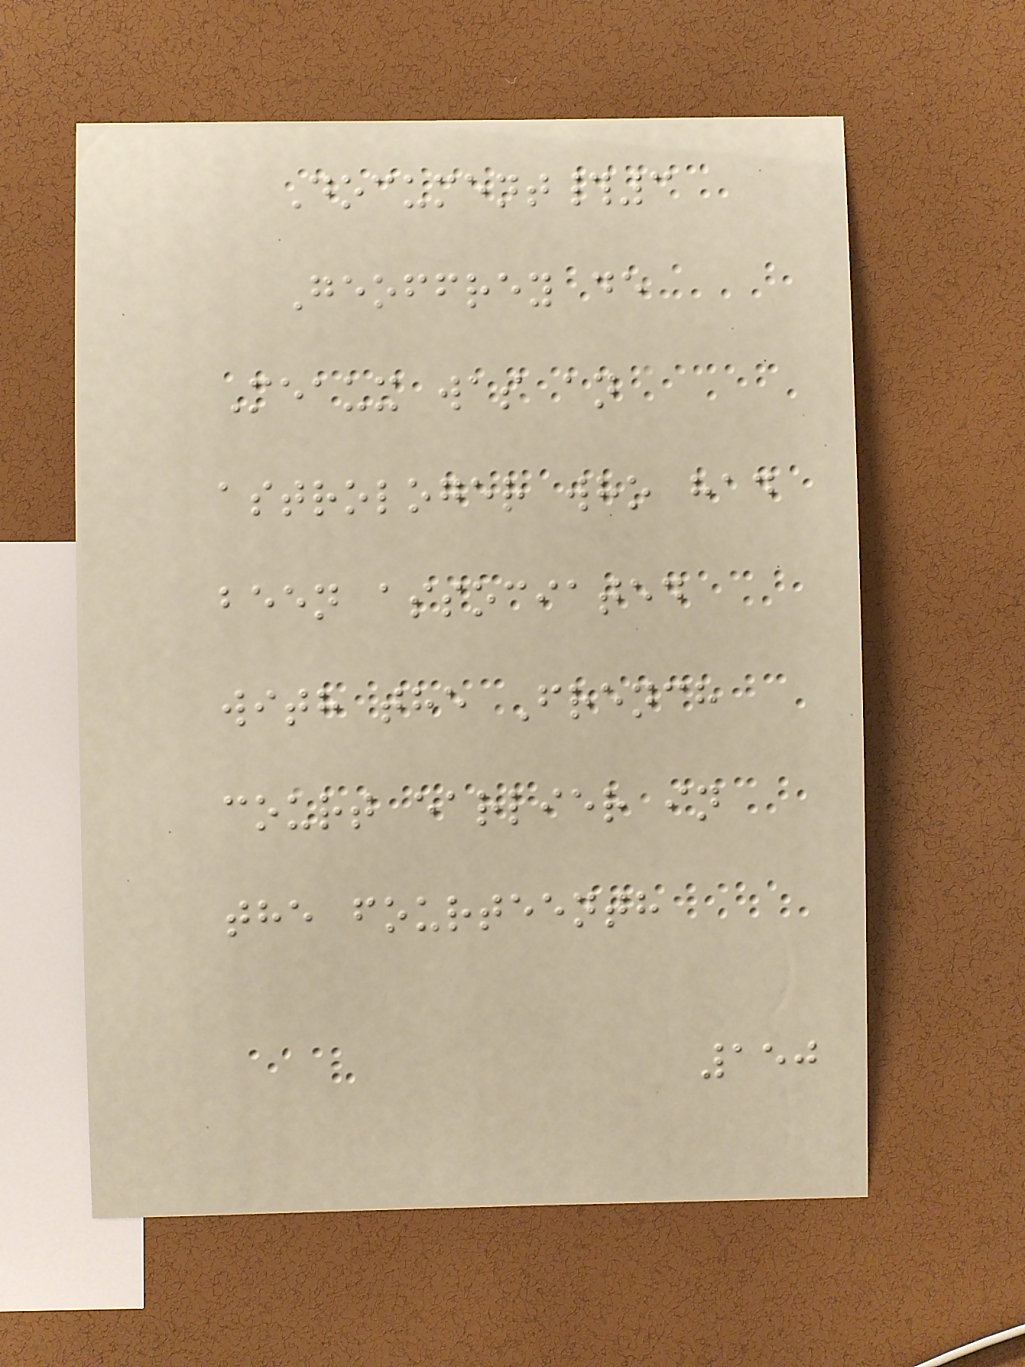Document#3
Geoffrey de
Meaux was an
astrologer who had
been associated
with the French
court earlier in
the fourteenth
150
